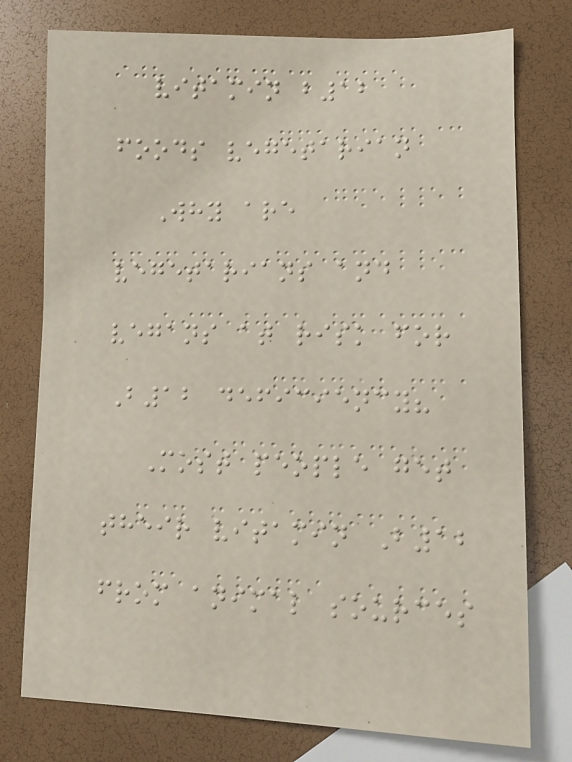vitamin b12
foods vegetarian
Why are
vegetarians and
vegans at risk for
B12 deficiency?
Most people get
their vitamin B12
from animal sources
